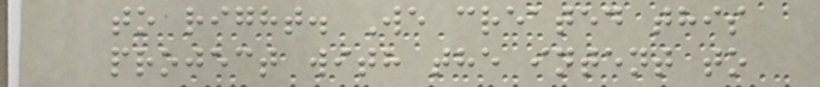to right. We created this
project with the intent to
